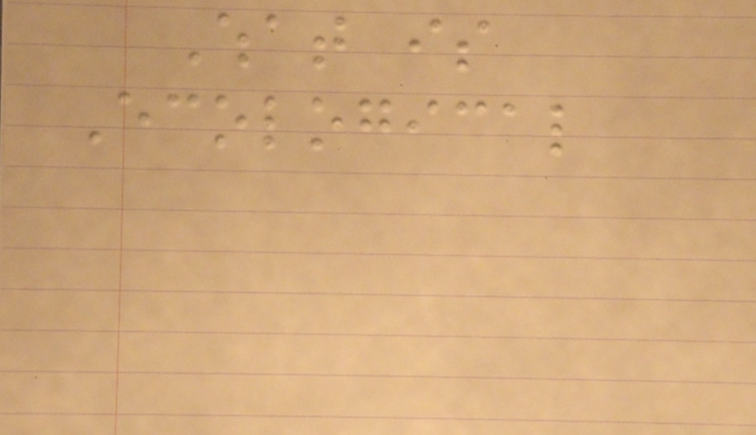What is
Ecological
